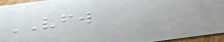VFW
